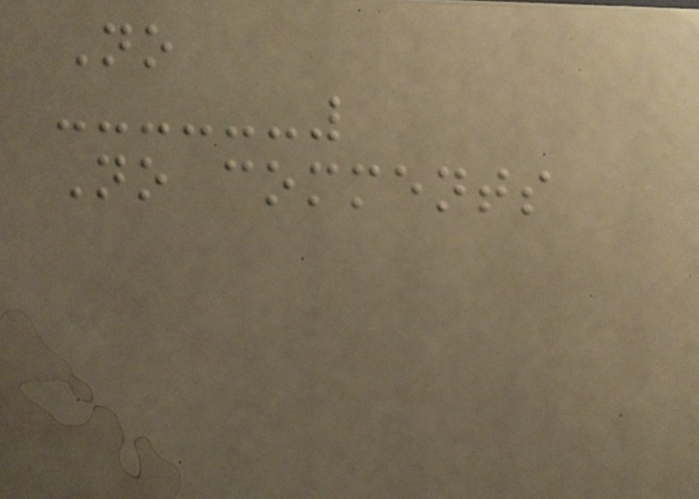No
No comments
